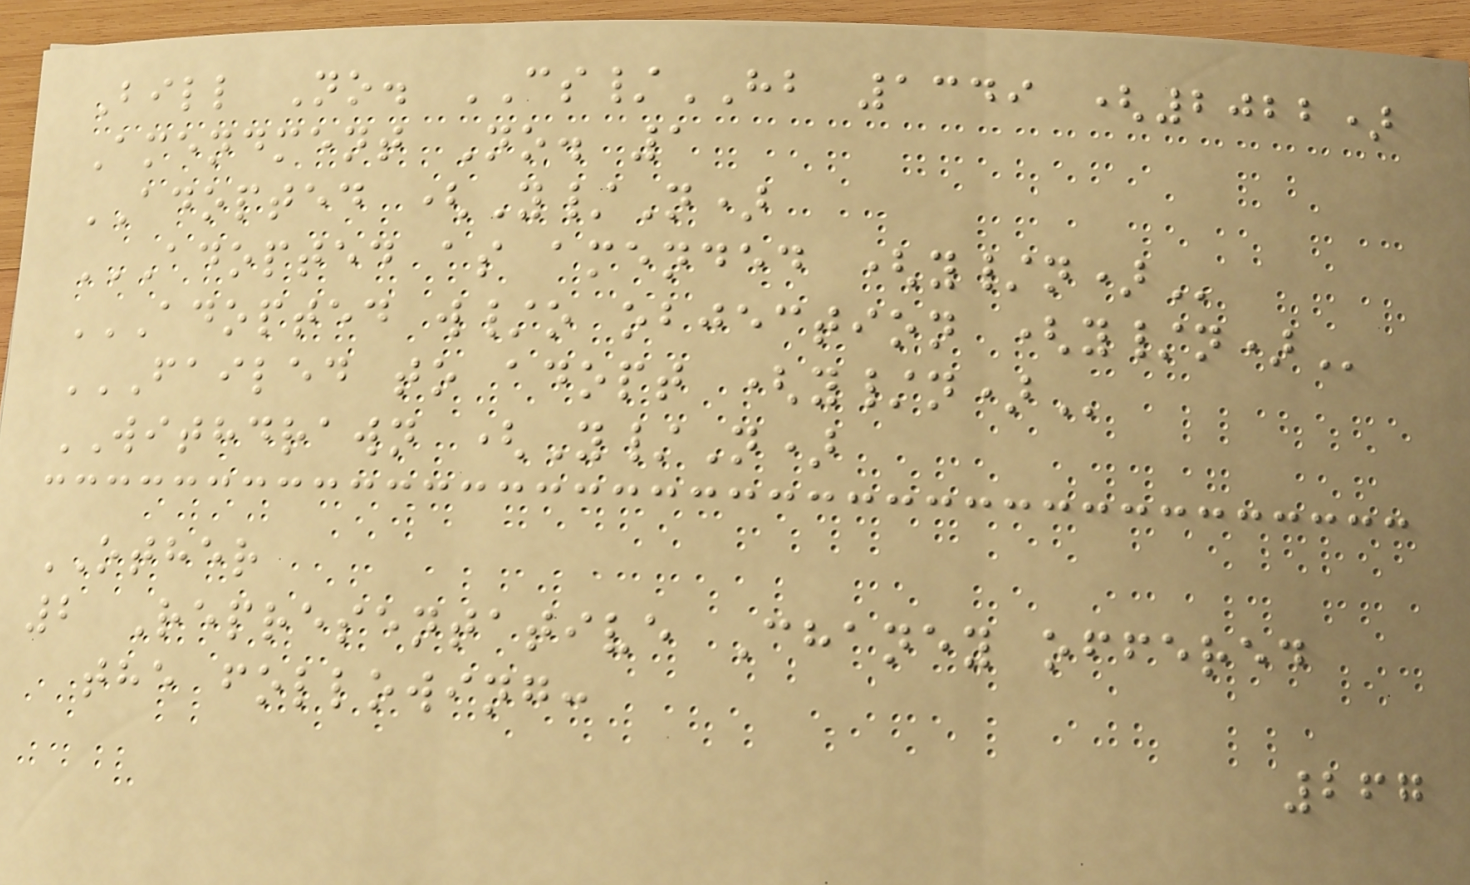Bill No. CS/HB 1349 (2022)
Amendment No. 1
ADOPTED (Y/N)
ADOPTED AS AMENDED (Y/N)
ADOPTED W/O OBJECTION (Y/N)
FAILED TO ADOPT (Y/N)
WITHDRAWN (Y/N)
OTHER
2 Representative Chaney offered
the following:
267
